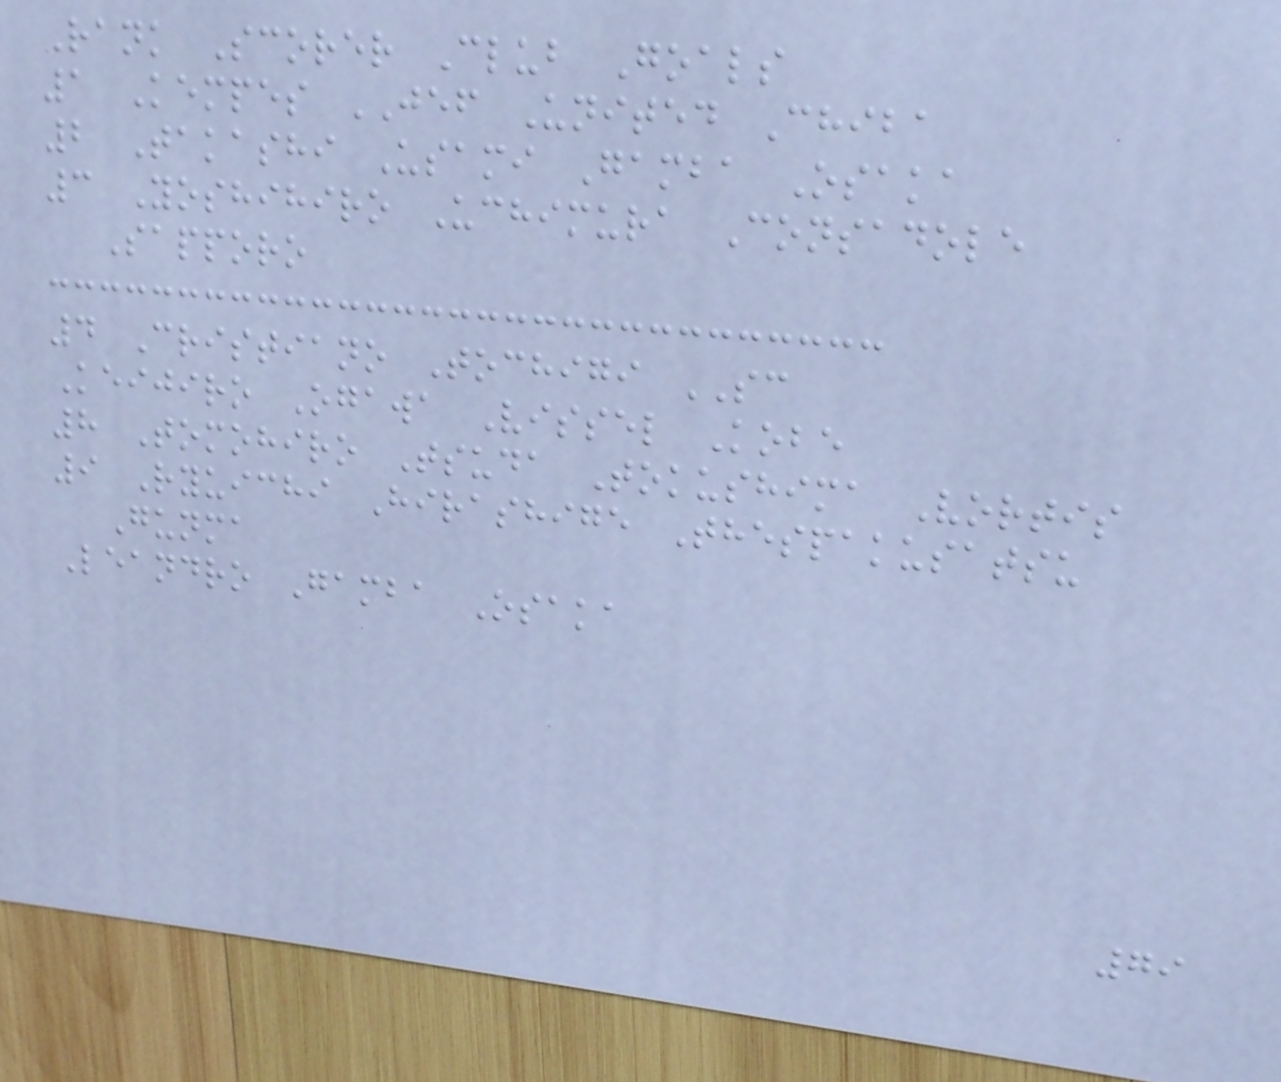Rank Scorer Club Goals
1 Kempes JEF United Chiba
2 Takashi Usami Gamba Osaka
3 Yoshihiro Uchimura Consadole
Sapporo
4 Cristiano Tochigi SC
Keijiro Ogawa Vissel Kobe
8 Tomohiro Tsuda Tokushima Vortis
9 Ryuichi Hirashige Thespakusatsu
Gunma
Leandro Gamba Osaka
79
